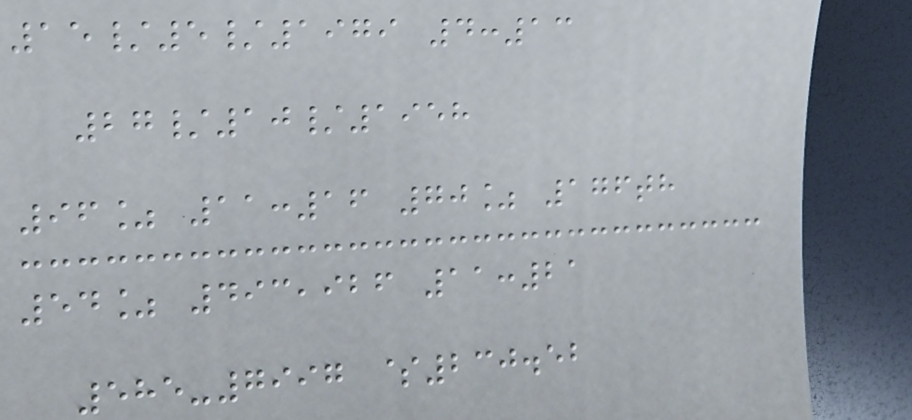15/5/1979 4:13
27/10/1958
96% 11:16 70% 176th
54% 493,926 11:21
585-7997 $230.52
